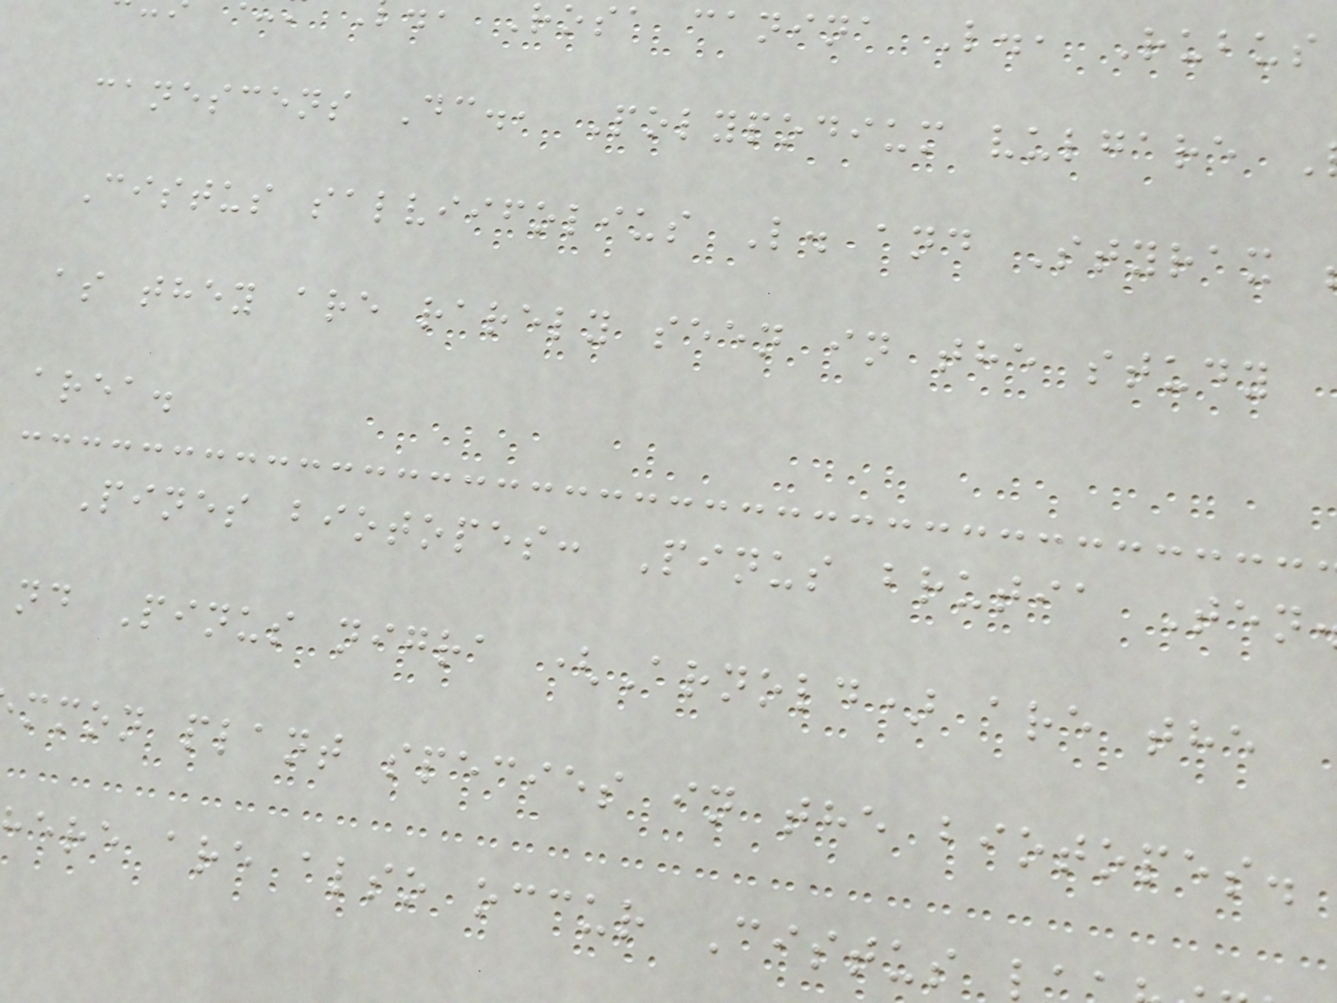Rosa canina L., Rubus
canescens Dc., Polypodium vulgare
Cistus salviifolius L. and Styrax
as they are rarely seen in the study
area.
Pines biotopes: Pinus brutia Ten
nd Pinus nigra (Arnold) are the
mmon plant species in the biotopes.
ere are also occur Cistus
